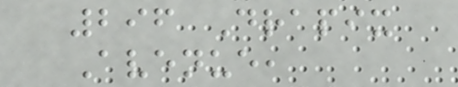296 Drapix
Avenue,
